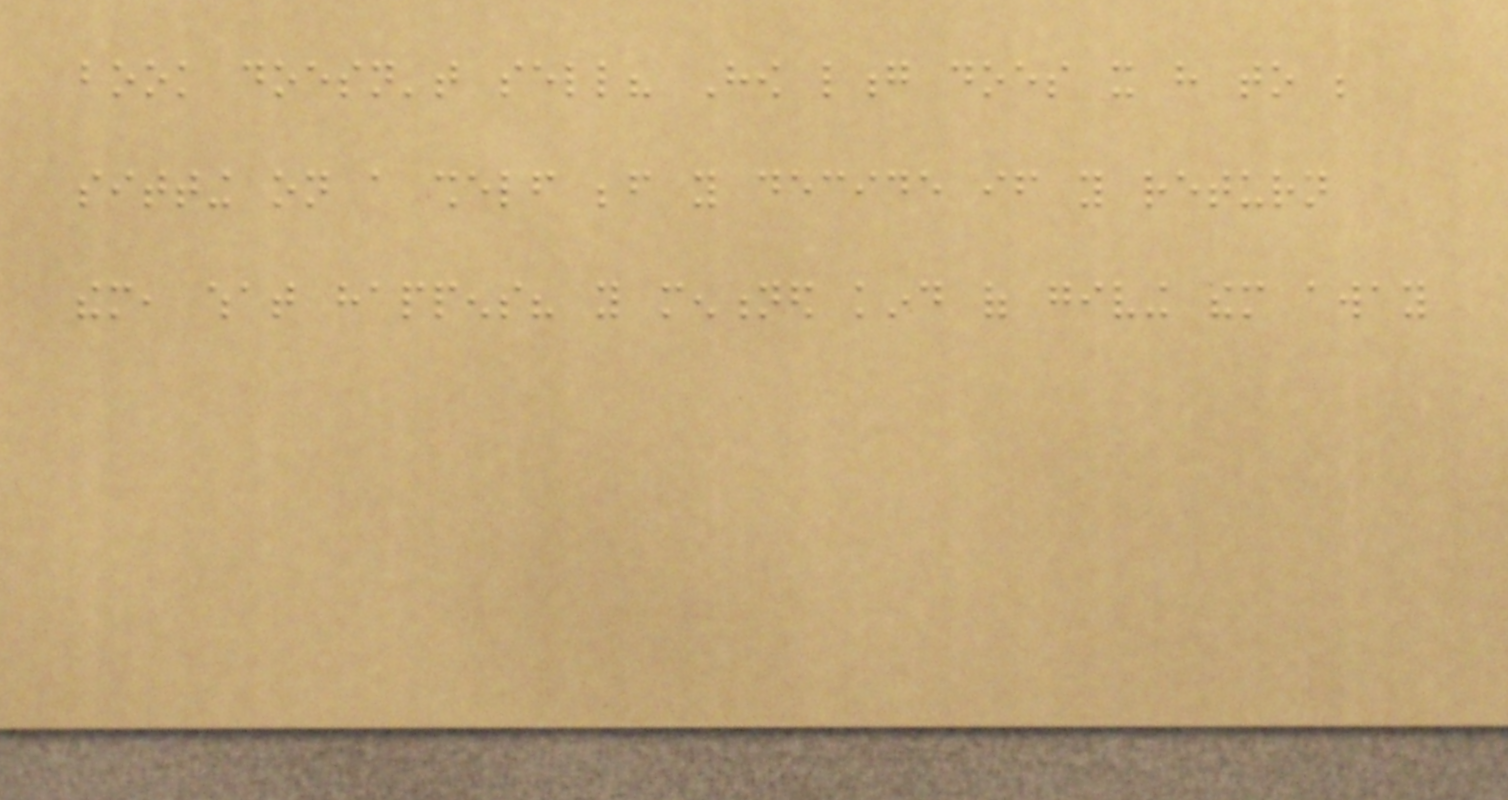book doesn't sell? How long does it have to be
sitting on a shelf before you decide if you return
them, what happens? you mentioned kind of giving them away
